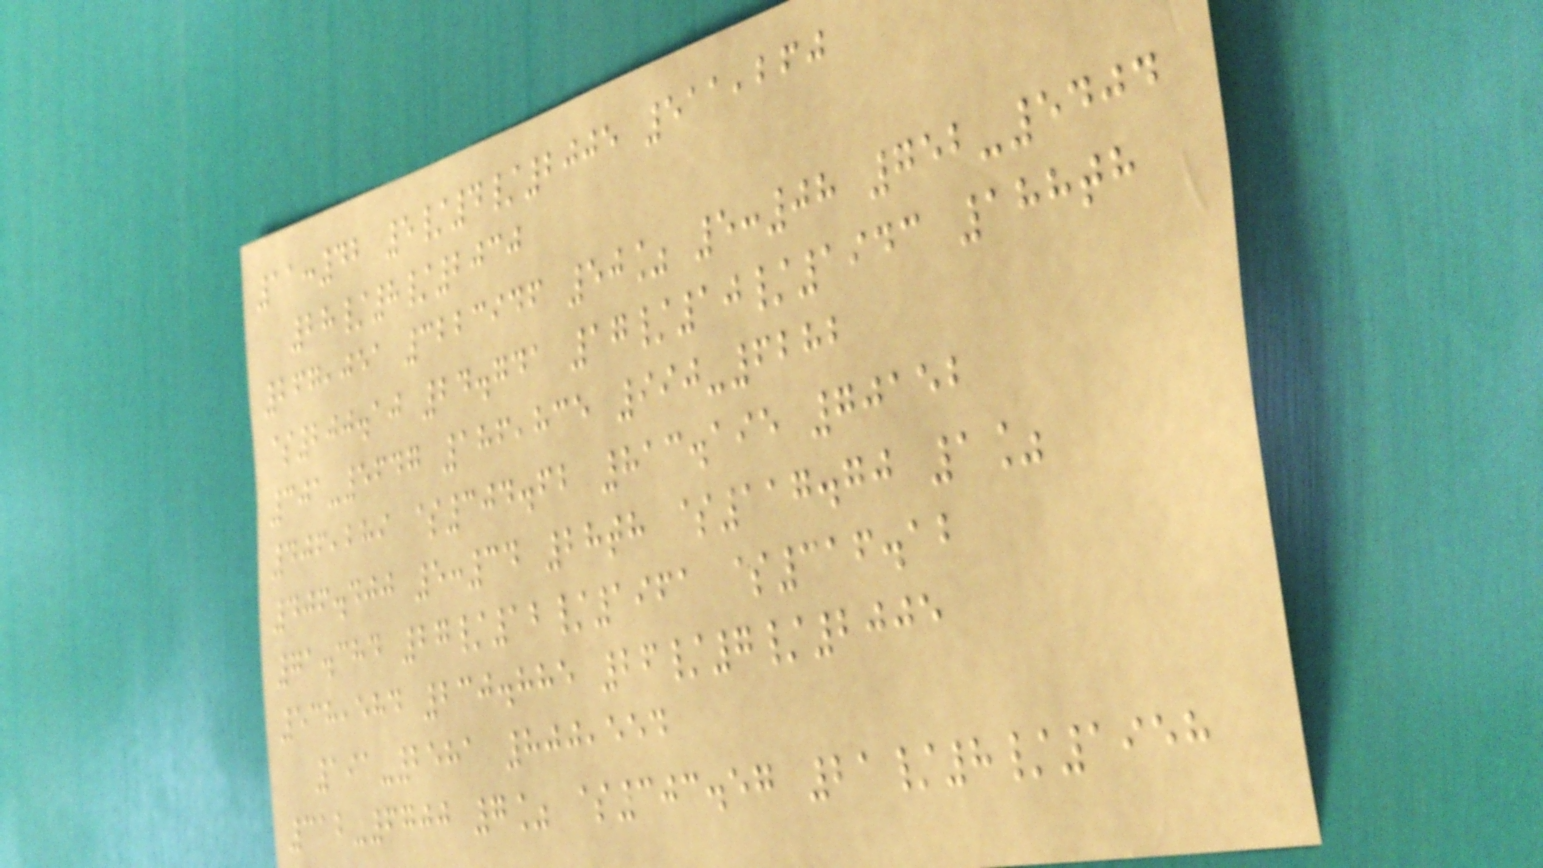11:42 5/4/2005 511,260
28/8/2030
267,051 3223946 50% 5:08 752-5404
$200.10 24.741 17/10/1943 188th
301-5647 186,835 990-6282
406,289 $304.62 813.195 70152
406.400 5:34 28th $117.70 1%
71.384 27/12/1961 $316.12
538,584 230.885 26/7/2005
191-2581 800,554
312-6700 7% $303.57 21/8/1958
